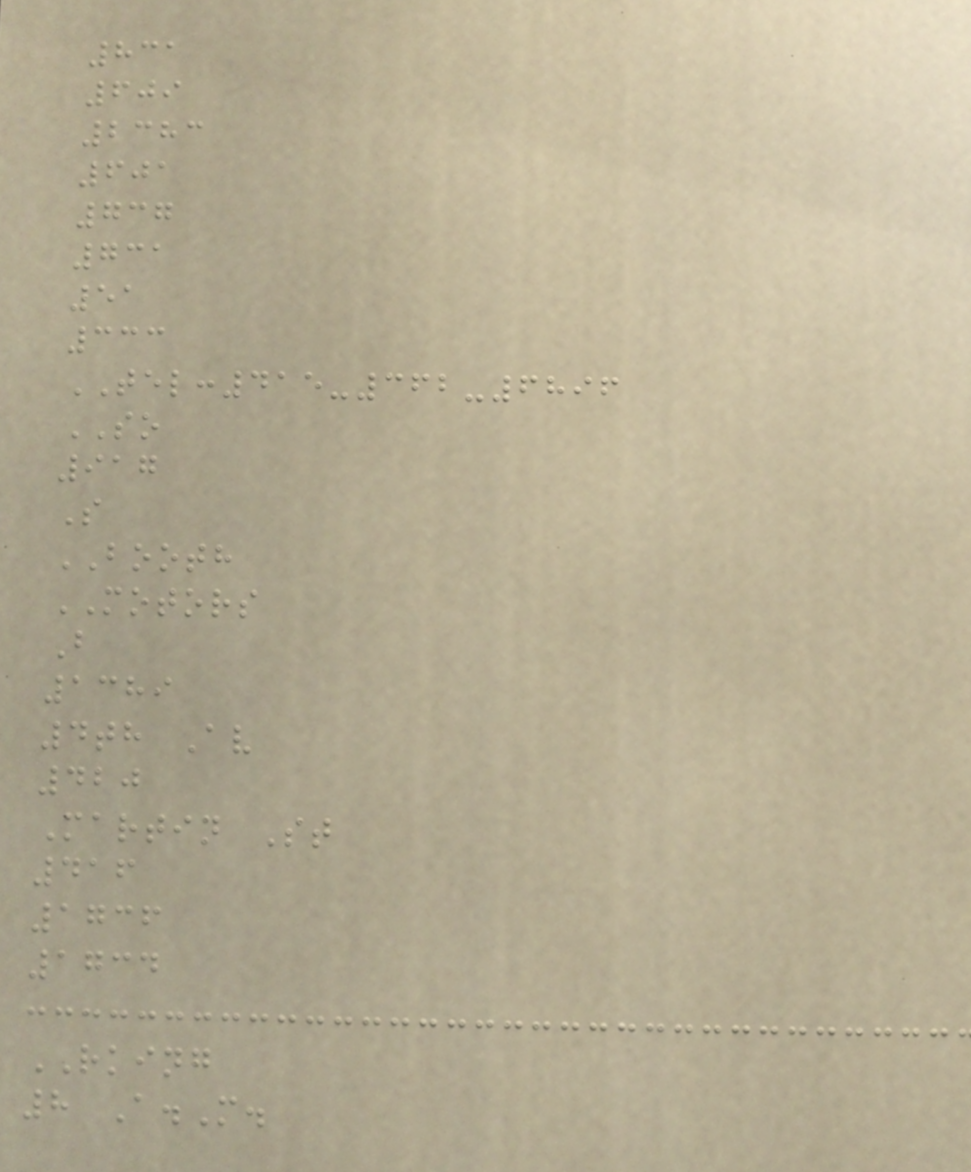831
609
2383
601
737
731
51
333
TEL:415-362-6896
SO
917
S
BOOTH
MOTORS
B
1389
4th Av
420
Martin St
416
1736
1734
RKING
8 A.M.
